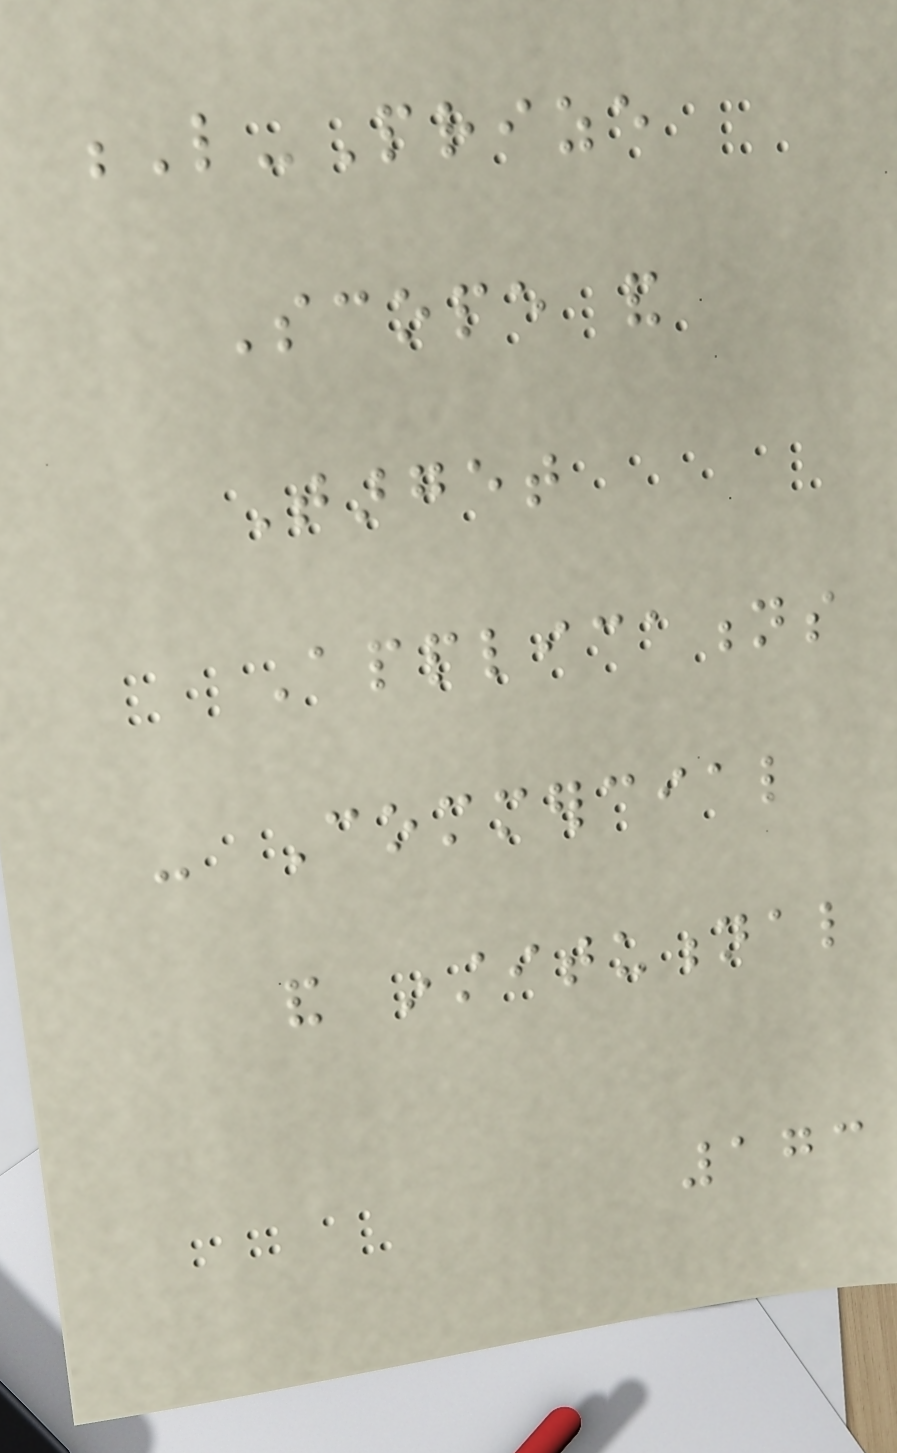L-Prize
Scope and
Target
Applications
- Commercial
and institutional
173
